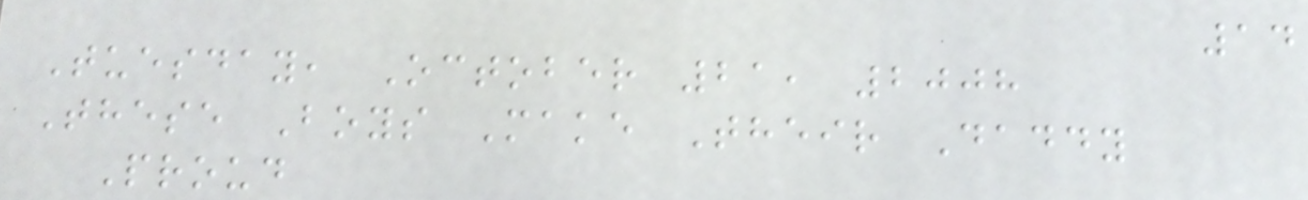14
Tuesday, October 21, 2008
These Boys Make Their Daddy
Proud
